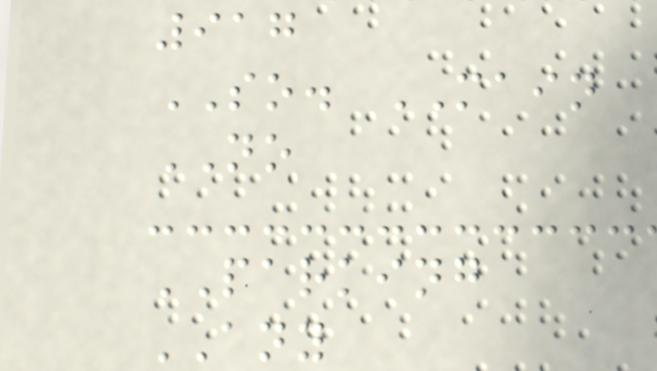917
SO. MAIN
NO
PARKING
ANY
